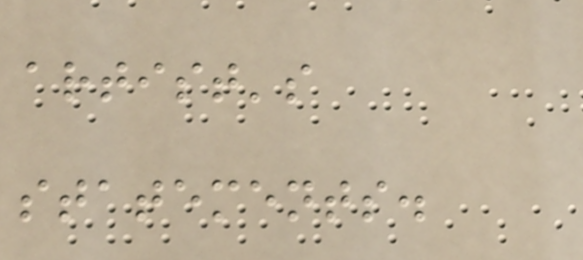artist's
statements.
